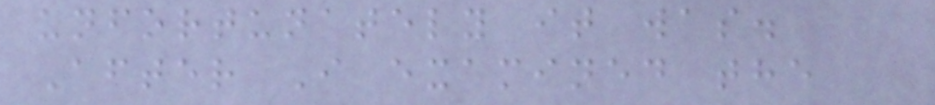unfortunately it was.
After I examined the
